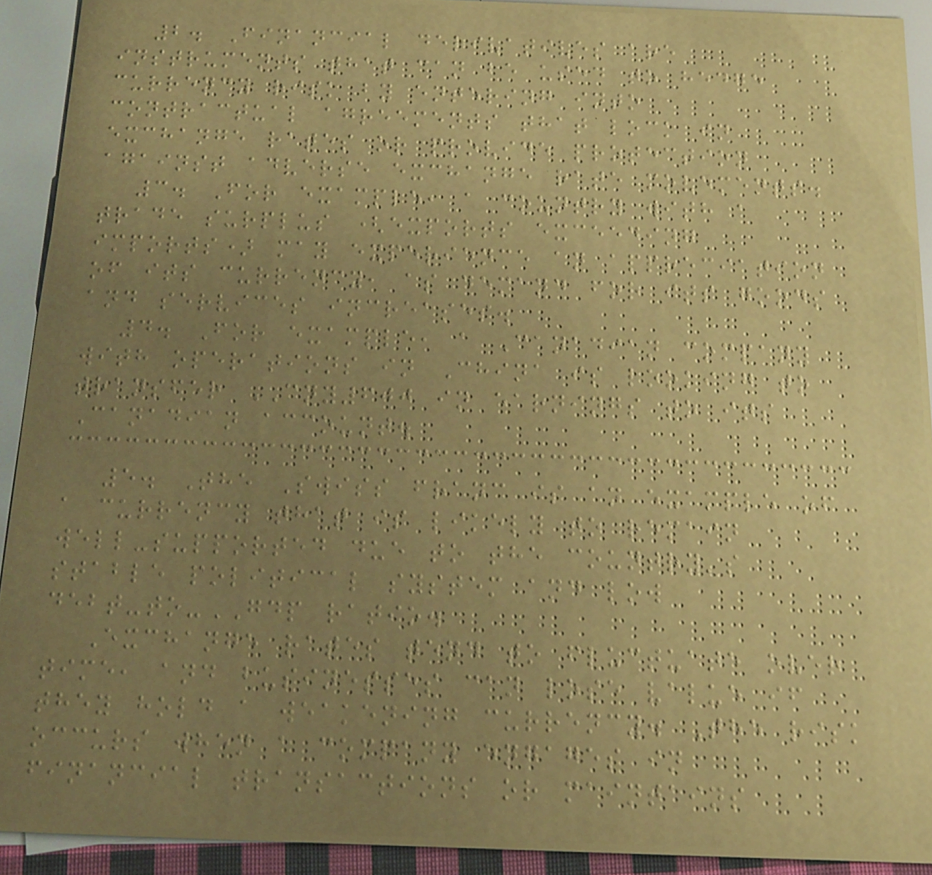2. Financial derivatives are
instruments that can be used to hedge
currency risk by entering into
contractual agreements that lock in
exchange rates or provide protection
against adverse exchange rate movements.
3. For example, a country with a
trade surplus (exports exceeding
imports) may experience an appreciation
of its currency, as demand for its goods
and services increases.
4. For example, a Canadian company
with operations in China is looking to
transfer CNY600 in earnings to its
Canadian account.
5. The Swiss franc is an example of
a currency that is likely to remain
well-supported due to the country's
stable political system and low
debt-to-GDP ratio.
Exchange rates tend to fluctuate over
time, and businesses can lose value if
they hold a weakening currency. The risk
occurs when a company engages in
financial transactions or maintains
